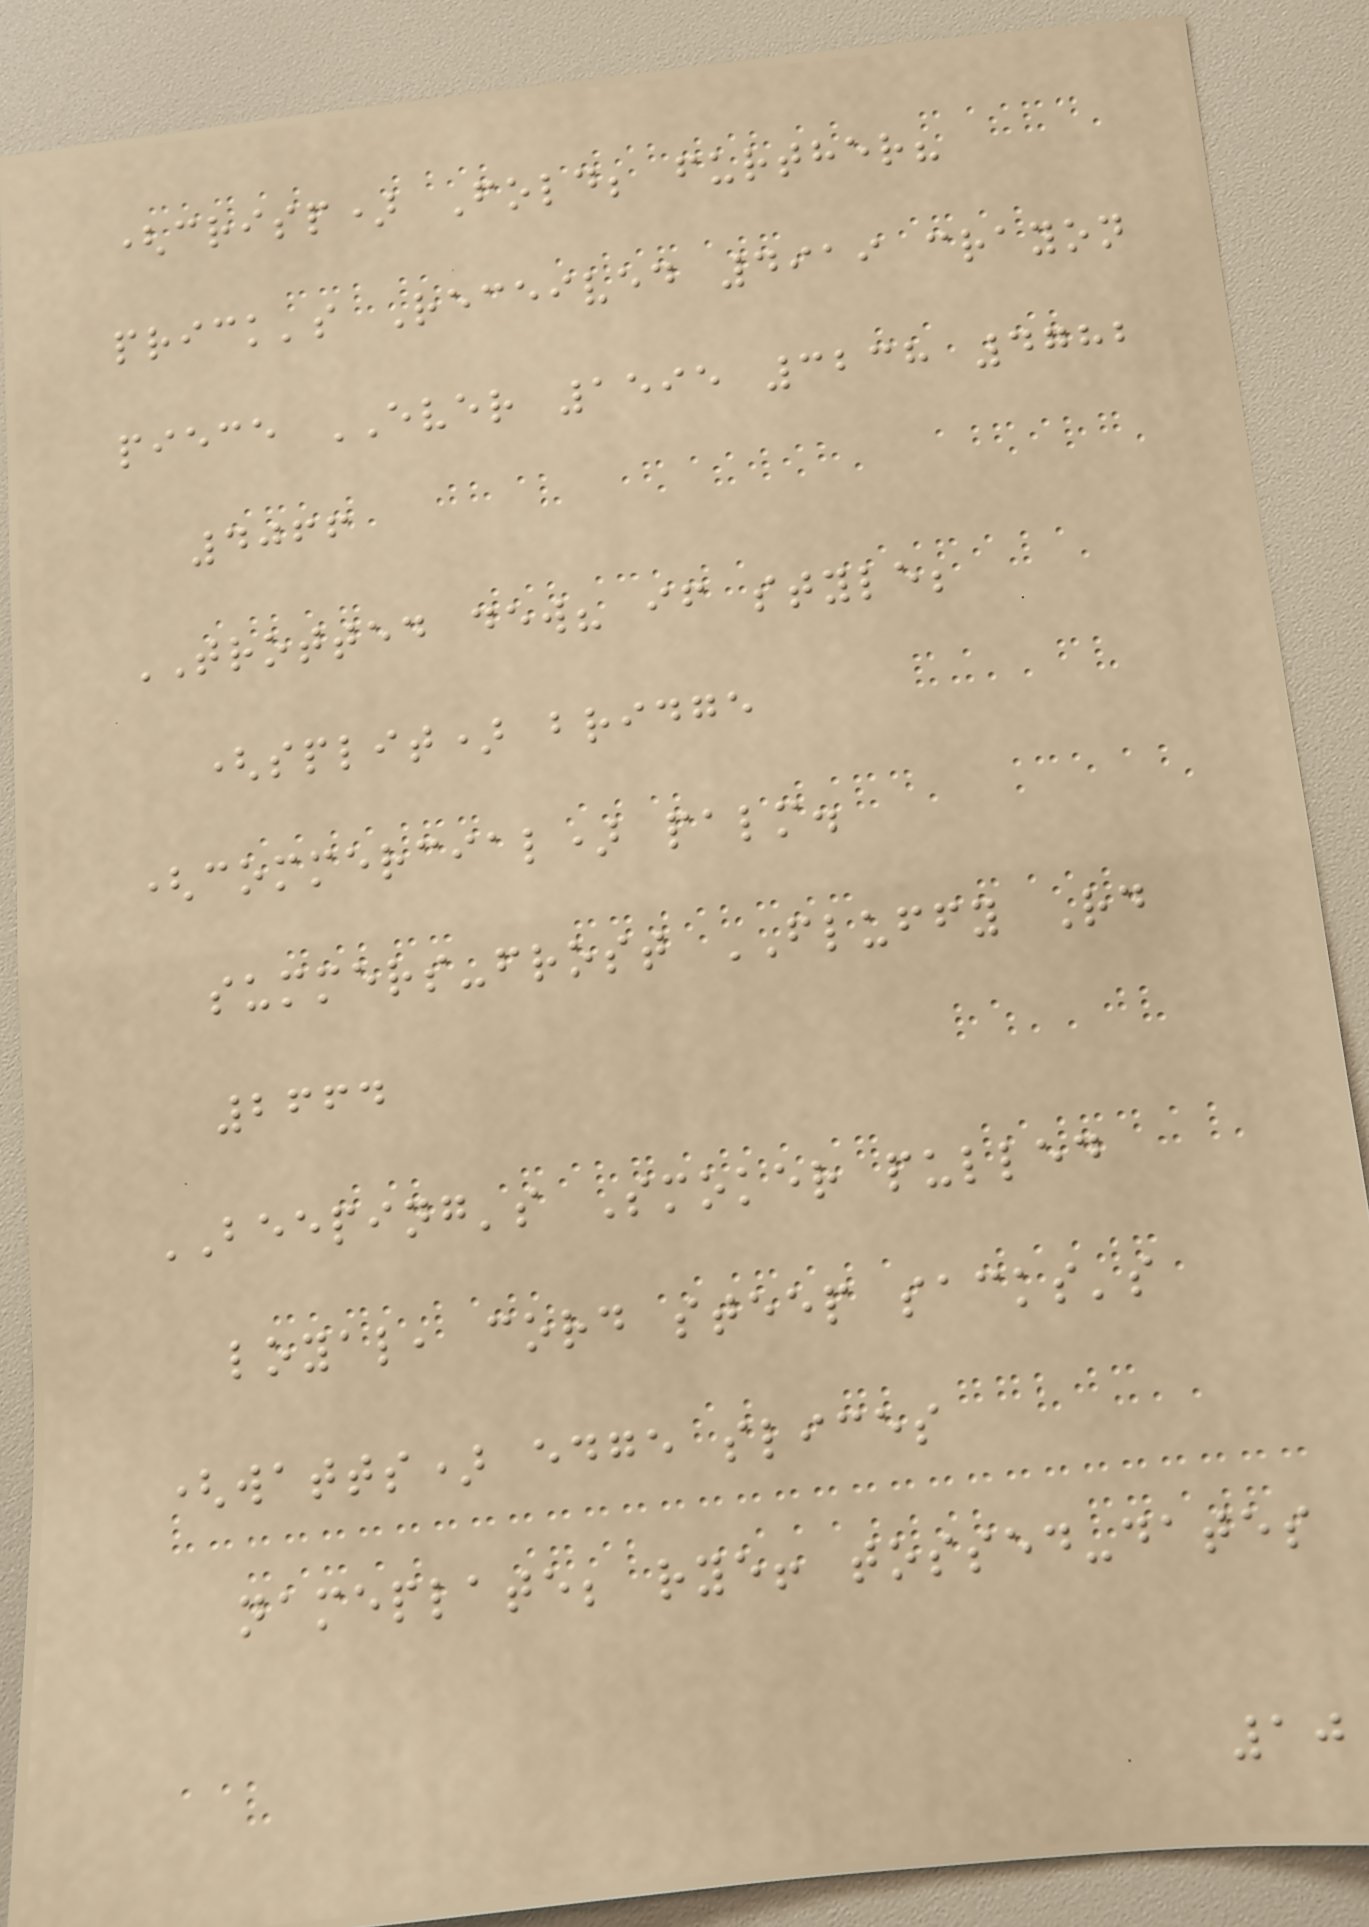(crisp) Fold; further?
prick's Received 4919 crayon
piece EVER 1595 3238 4782
4066
TROTTED dew? if style;
(split) bridge
(commercial) palm.
summers-frost FLUFFY Rd
2664
BEEPING's Smoker pulled
loyal, cord steep sacks's
(watts) edge slices
nameplate; rye! tossed-dates
10
